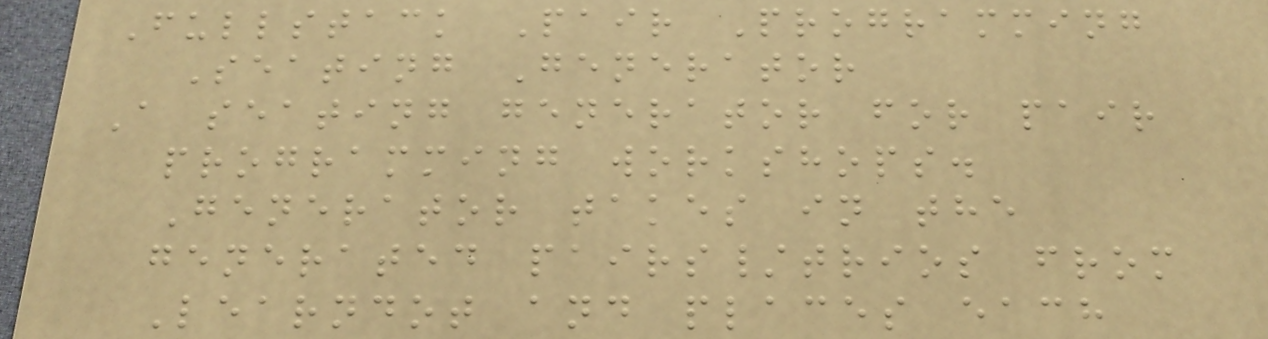Fullstack Pair Programming
Seating Generator
A seating generator for pair
programming workshops.
Generator takes in the
generated pairs/trios from
Learndot and places each
